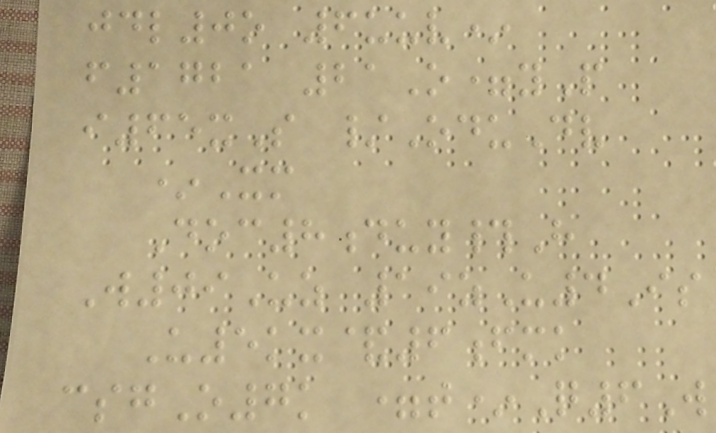jdl0o 6uuv*
f1721 21O=yP
i65xS /OduDv
*Xm
Doc8duy#H
W09Uz 19zU4Is
U5kx&6fmk
csgO7k =t*Q6W
